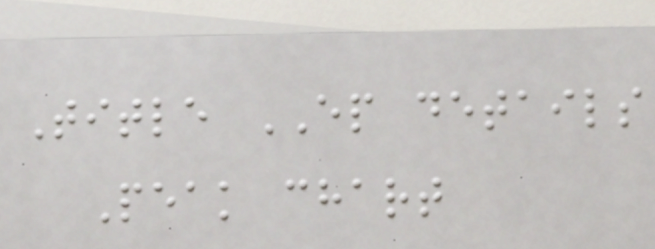Title EP details
Peak chart
